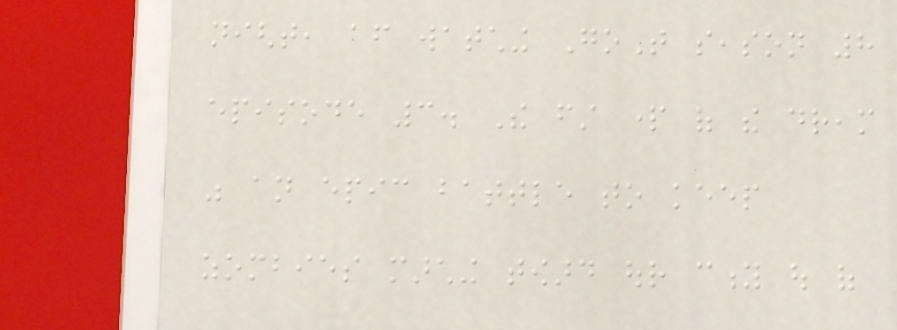night, after watching GoT season 8
episode 3. The first part of the dream
was an epic battle to keep
zombies marching toward our city out of
